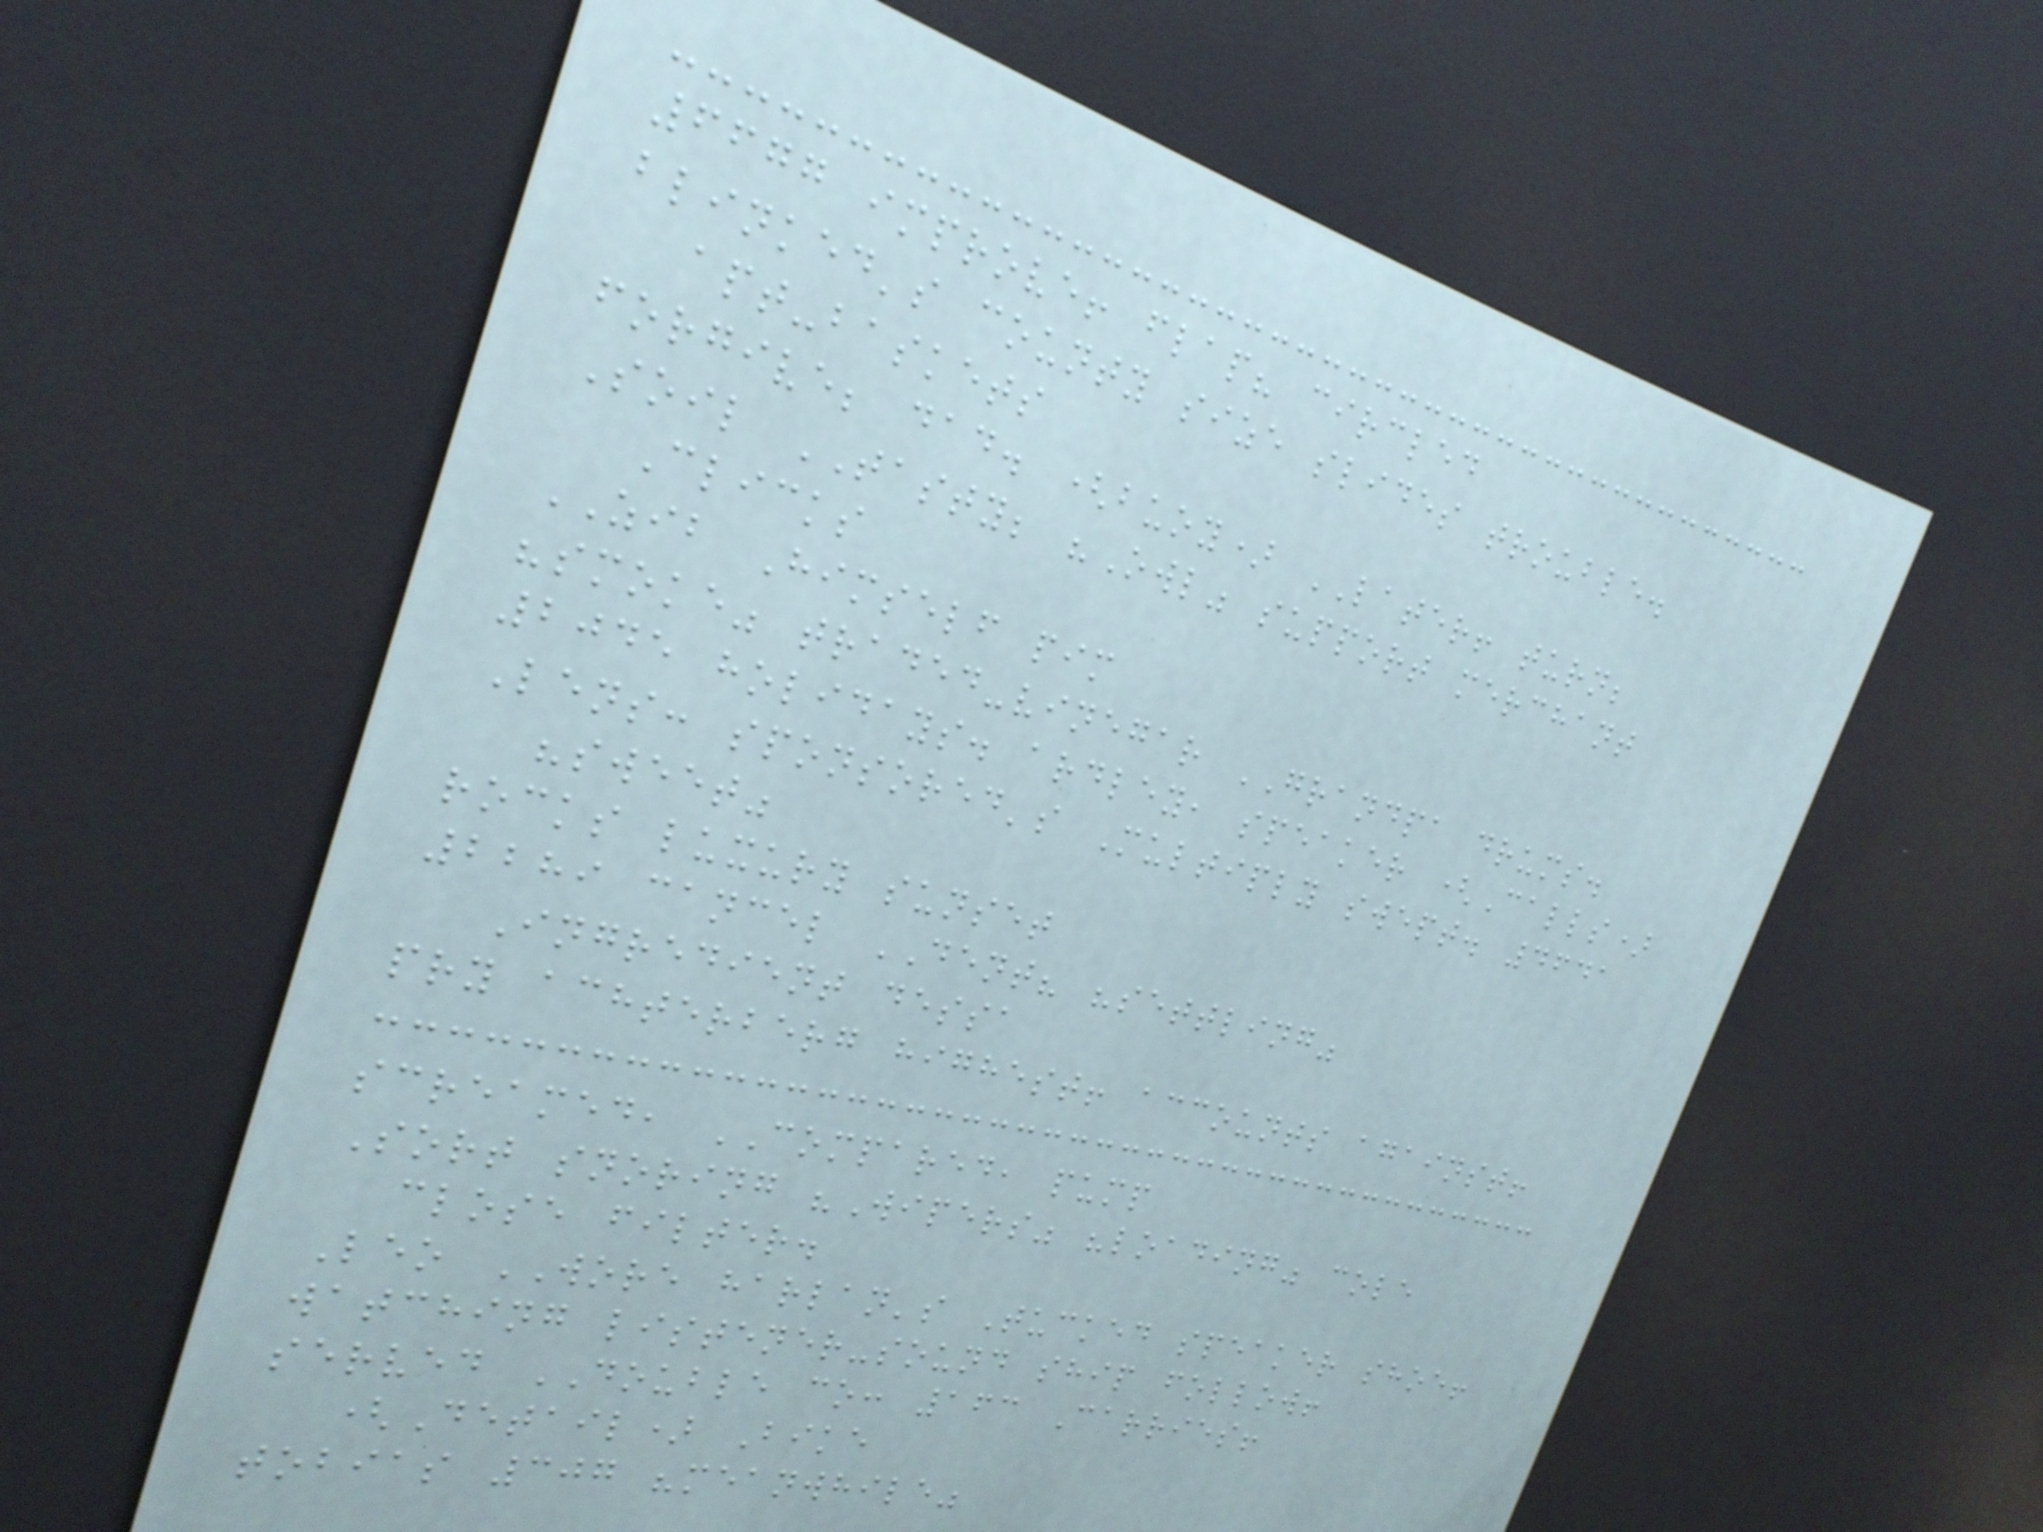6677 improve! flap? circled
blinked's county size slides trouble.
apt-baskets
forgive; dad. (buoy) LATER! turn;
Soil TASTY; "Owl" support merchant
Clicks
ZIB Himself pim
"smoke" traded-vinegar GRANDPA drums.
2045 holidays. ardley, speaker (Calls)
Lens: sponsored's Multiply swept. 4641
"sweet"
rocks luxury sunset
2289 cancel DENT? "settling"
Ingredient dessa
pry achterberg highest! accounts against!
screamed, COMPARED, pump
Sort snoring "Wipers" "loading" cole
close filter.
Leo WORE harlan's Tucked speaker shoe!
watching listener-sound ship follow!
served DOUBLE co: 163 Carries!
(Detail) Bike
tobias 307 "meanwhile"
